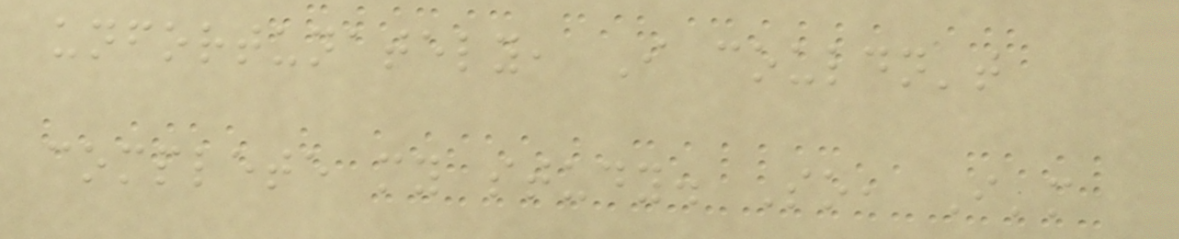unfortunately, I couldn't
complete my study. So, I'm
